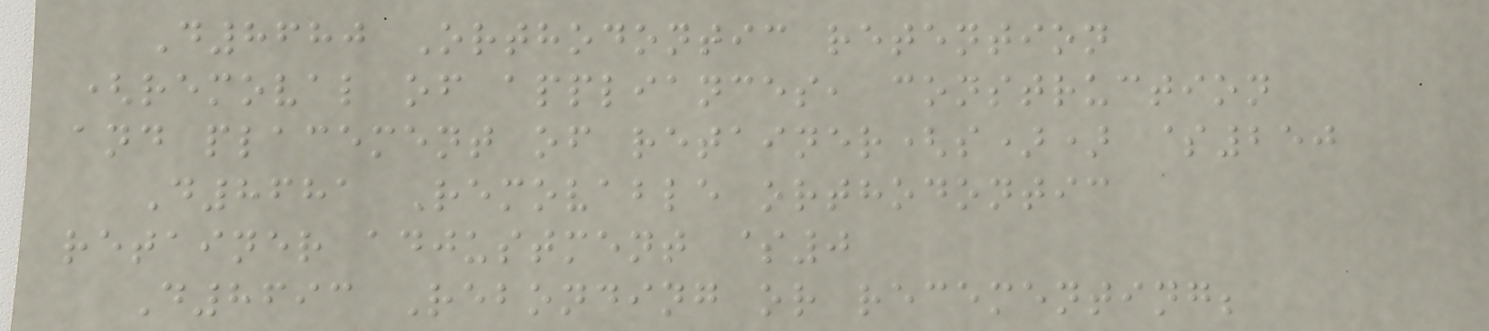D8680 Orthodontic retention
(removal of appliances, construction
and placement of retainer(s)) $250
D8681 Removable orthodontic
retainer adjustment $0
D8693 Rebonding or recementing;
